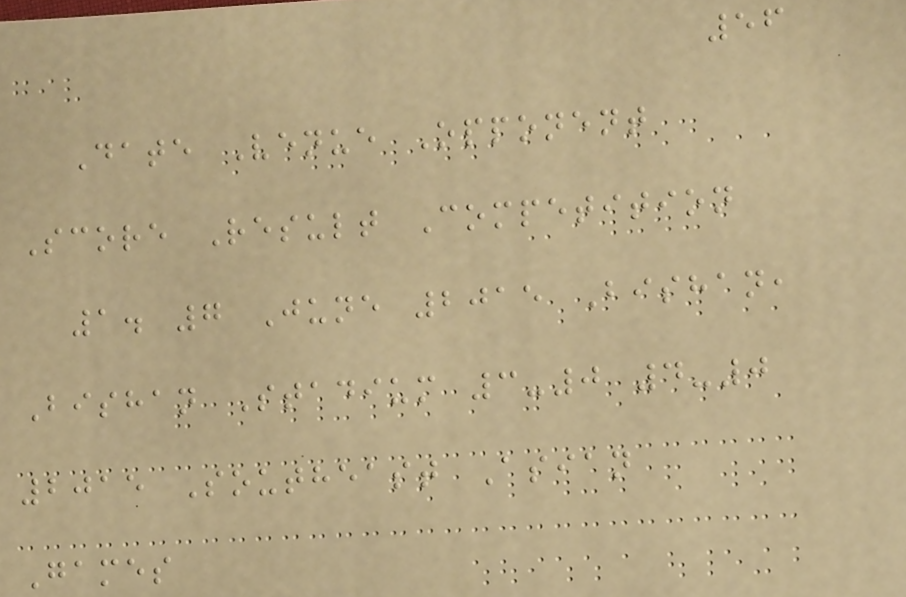56
Date Venue Opponent
Score Result Competition
1. 7 June 2015 Bishan,
Bishan Stadium 3-0 4-0
2015 Southeast Asian
Games
